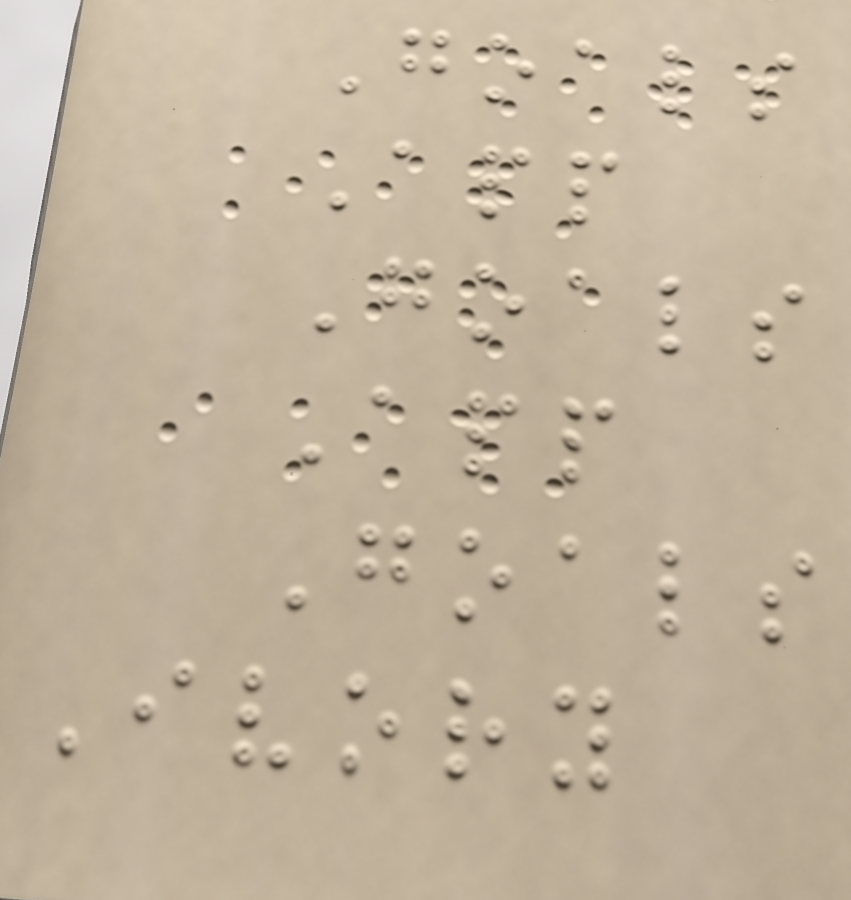Goals
App
Goals
App
Goals
Ivory
